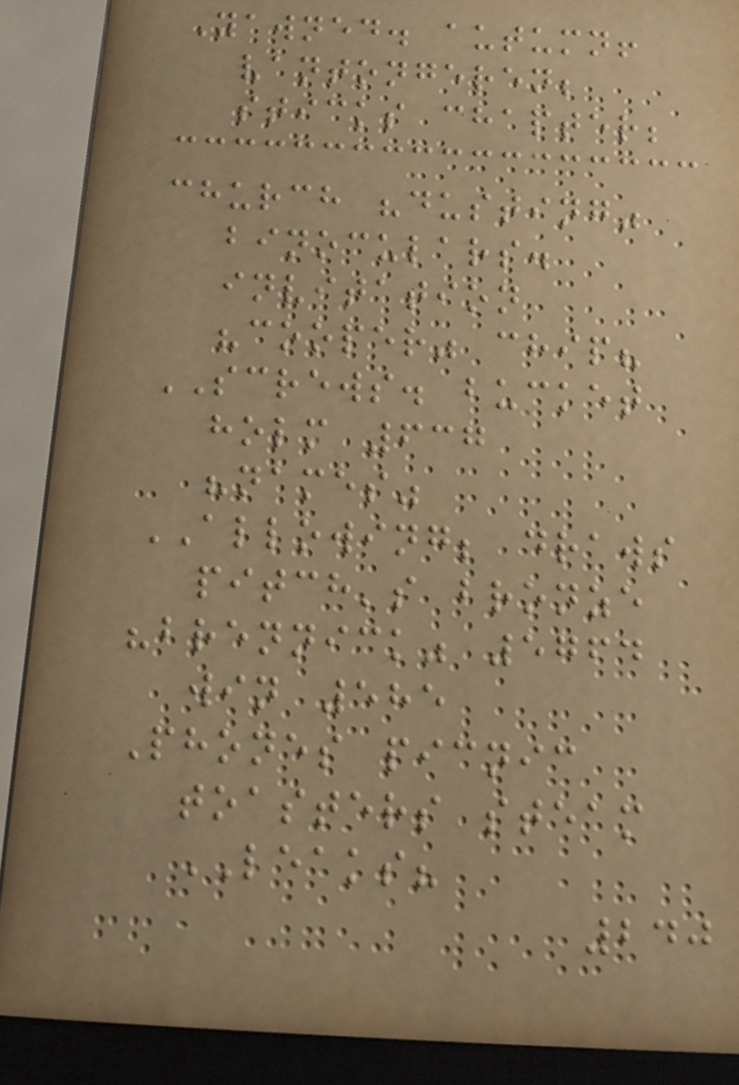Yawned. autumn!
vantongeren;
sticks chapter;
church "dusting"
binoculars.
invitation
"cooper" chip?
SCREWS. bucket
holm 637
"names"
ALLOWING; draws
pitch's bronze
"brennick" 5764
win 585
Phones picnic
toasters steam
LEAKS?
240
